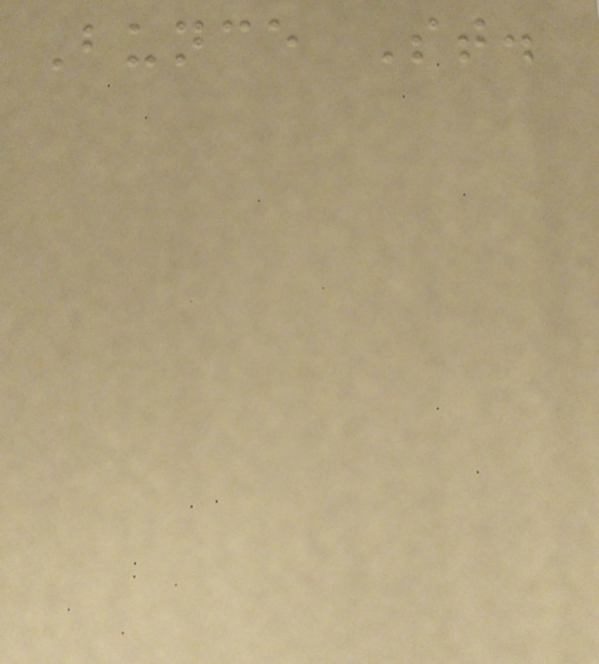Bunce St.
